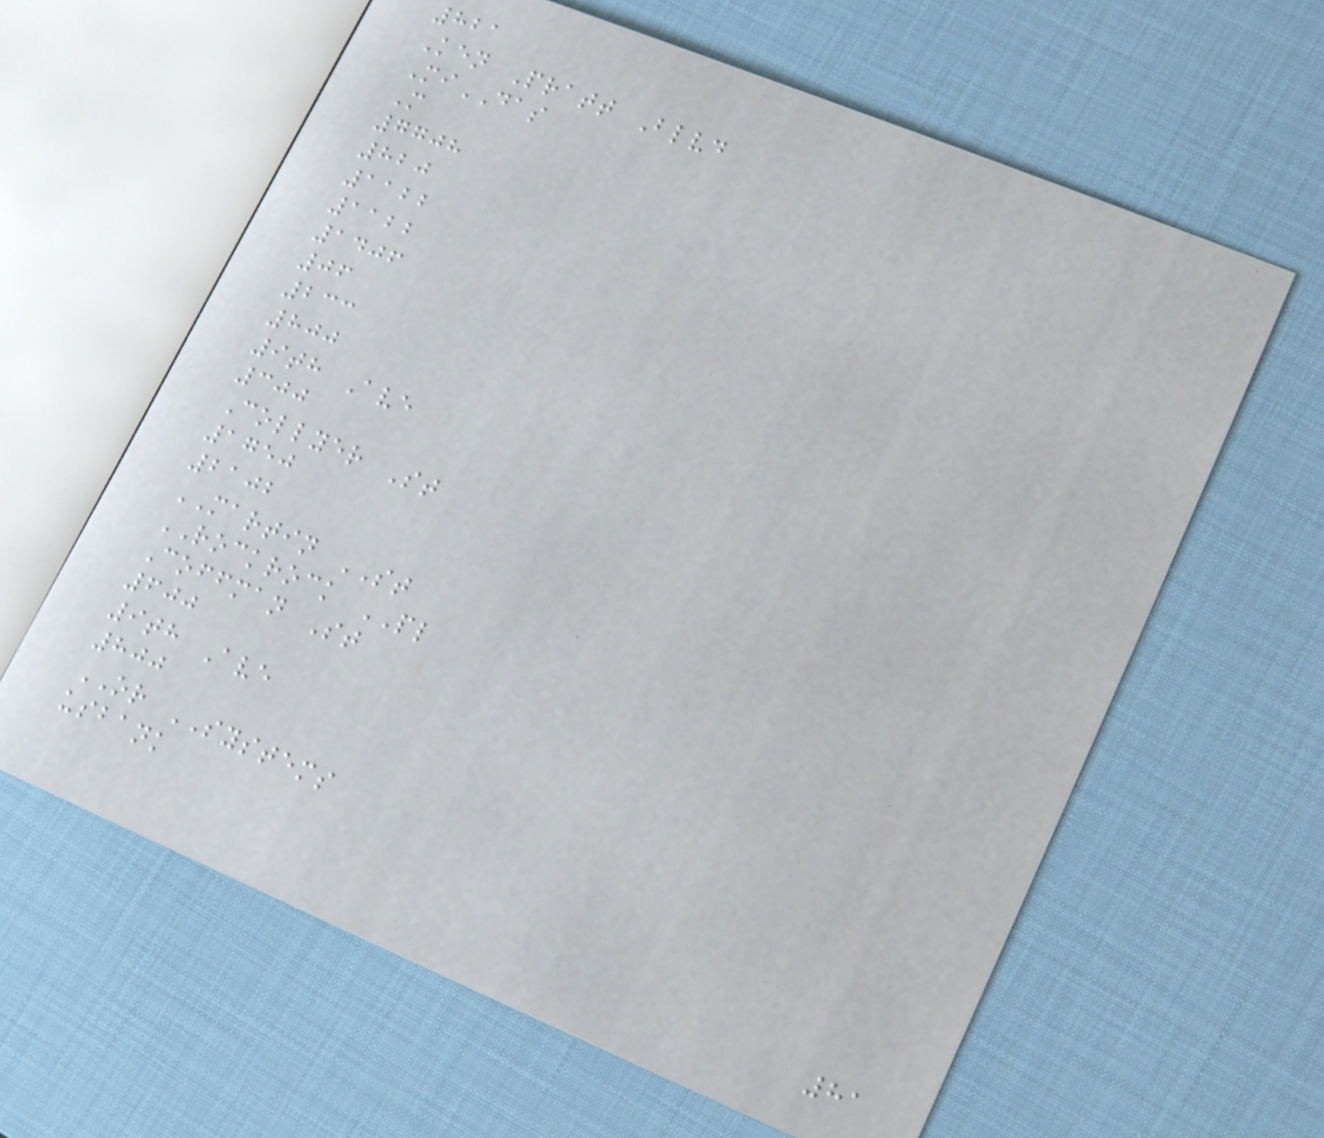821
Ken Pratt Blvd
MiDAS
M
7708
820
1122
1122
1406
06
233
800
9th Ave
300
Collyer St
1750
2102
MARTIN ST
ROCKROCK PL
Coffman St
600
9th Ave
800
OR SYSTEMS
usbank
81
